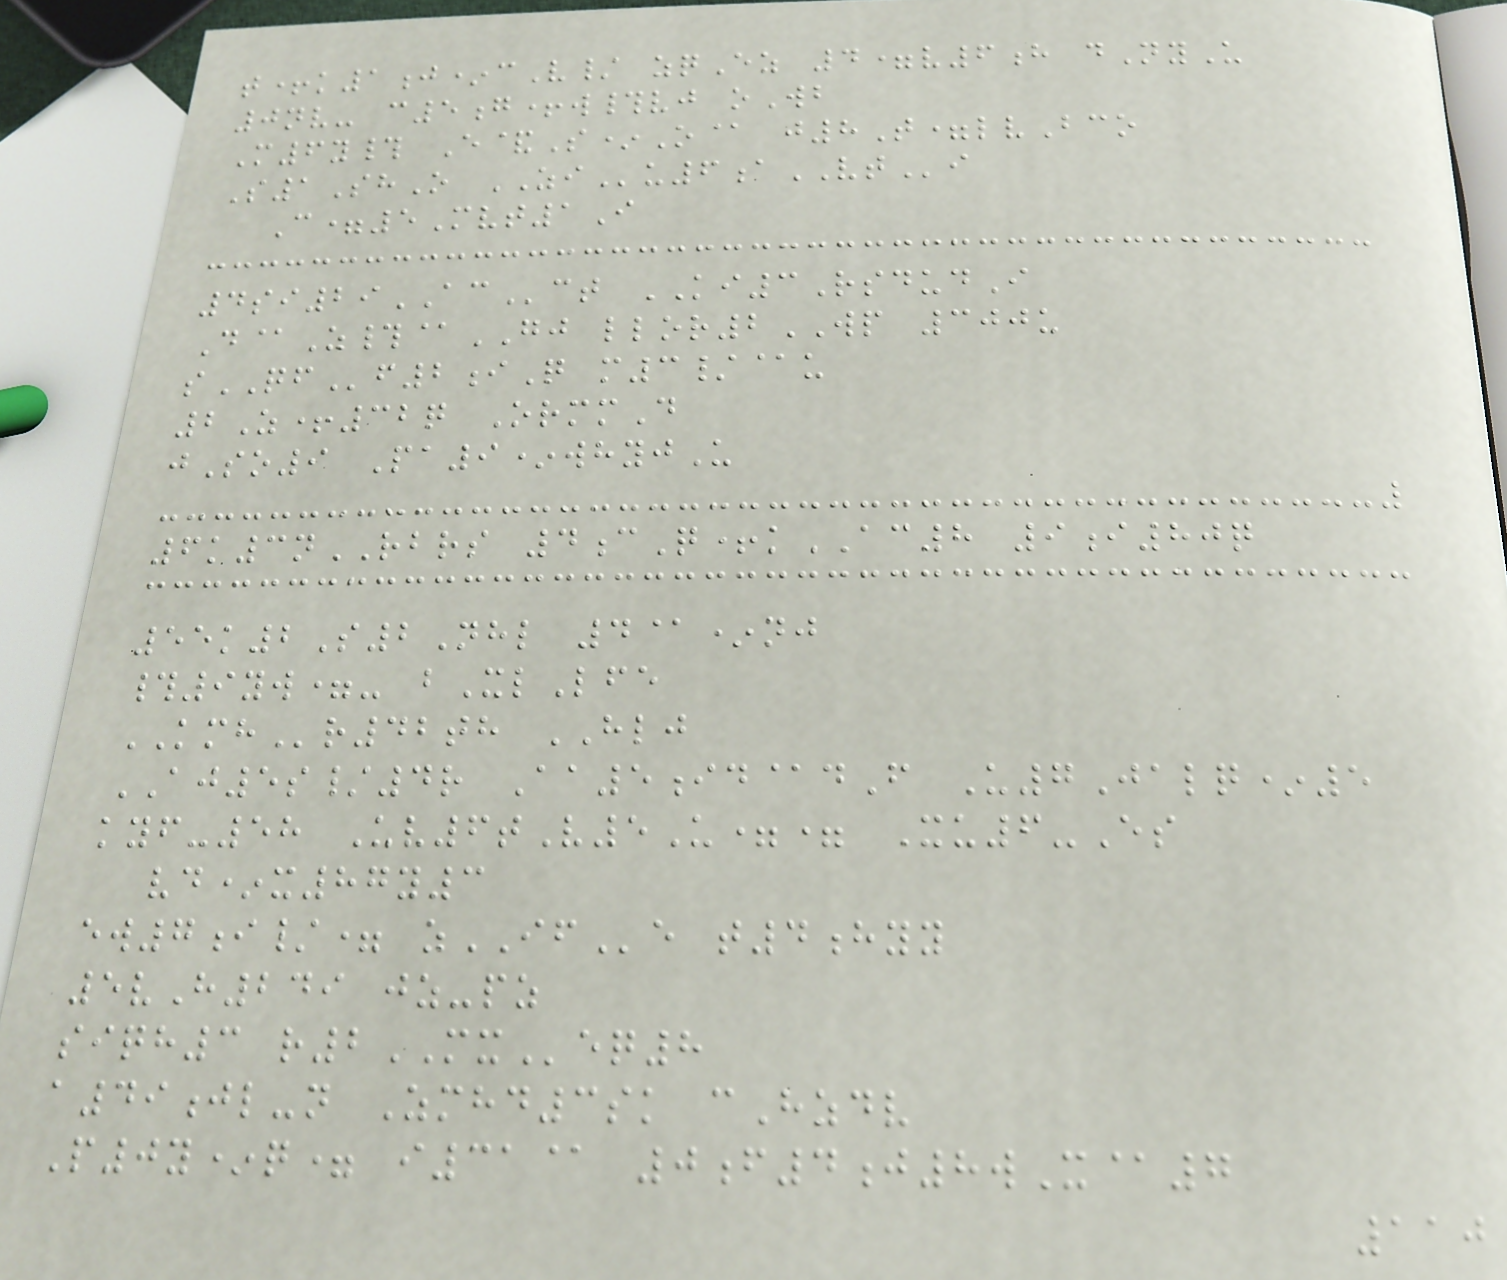t+k1j*cV/ zqEz 4=v6h dNyU
0nv- c5g+w#vj oWb
M6y# E&S*O@ j8T=lvBco
S1ShO ZIu6aVTi
C=5Mvt1I
4si29ACct KI3RsdudI
D@Z#@GJ llor2WP 300u
sQFf2iQ m3/@u
2Z+32q OrmmD
jSo9 Pa9*whyjU
6k3nRBRS 4cQ+kAC8 9i80q
55k2S2Nhl 4@*nj
#9yw=- bXlLfe
KMHr42th HLJ
AJ5s/4r Aa5id@dF U7Jalq*5
kyf-58 Uv6tV5U== Xu6-Es
vd*x87y3
ew7i/= zIFe t4hyy
5vH249 jz-pz
siqh3 r2MXeq8
a49jl-n Zmhd3sk cHzdv
P0y*q= i31@ 0f4j8wX@7
110
